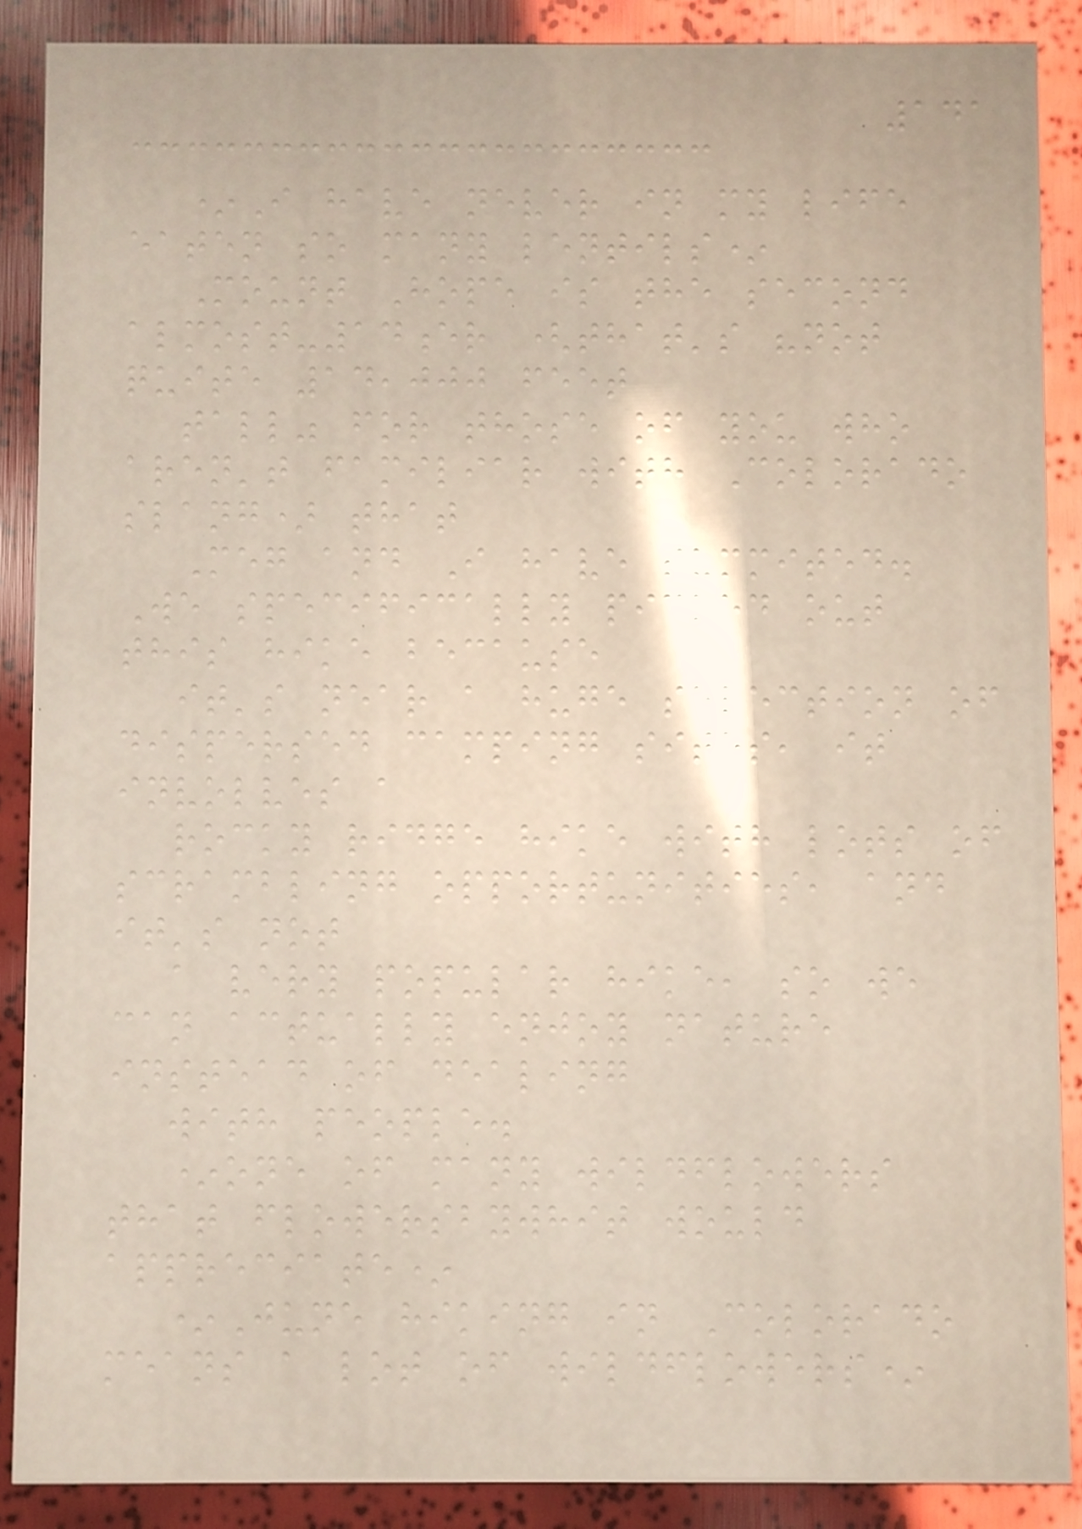141
*I have never in my life
eaten so many lentils*
Mount Hope is the second
almost-14er (that's "not
quite 14,000 feet
tall" for those of you who
aren't familiar with Colorado
slang) that
Meg and I have summited.
We specifically picked out
this hike because
it's near a huge selection of
dispersed camping sites, it
involves a
rocky ridge hike with lots of
scrambling opportunities, and
it's not
a very popular hike, so we
can actually enjoy nature
instead of dealing
with people.
*one of many wildflowers
that flowersbywhit would
appreciate*
*June hiking in Colorado
means a lot of wildflowers*
